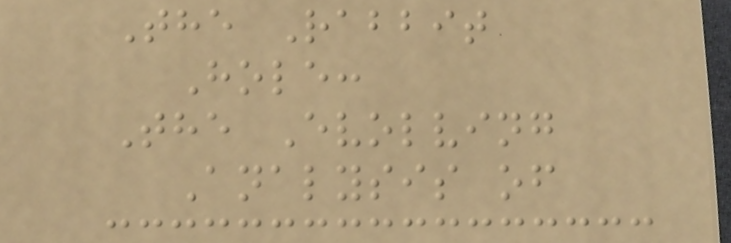The Rabbit
Hole:
The Evolving
Analysis of
